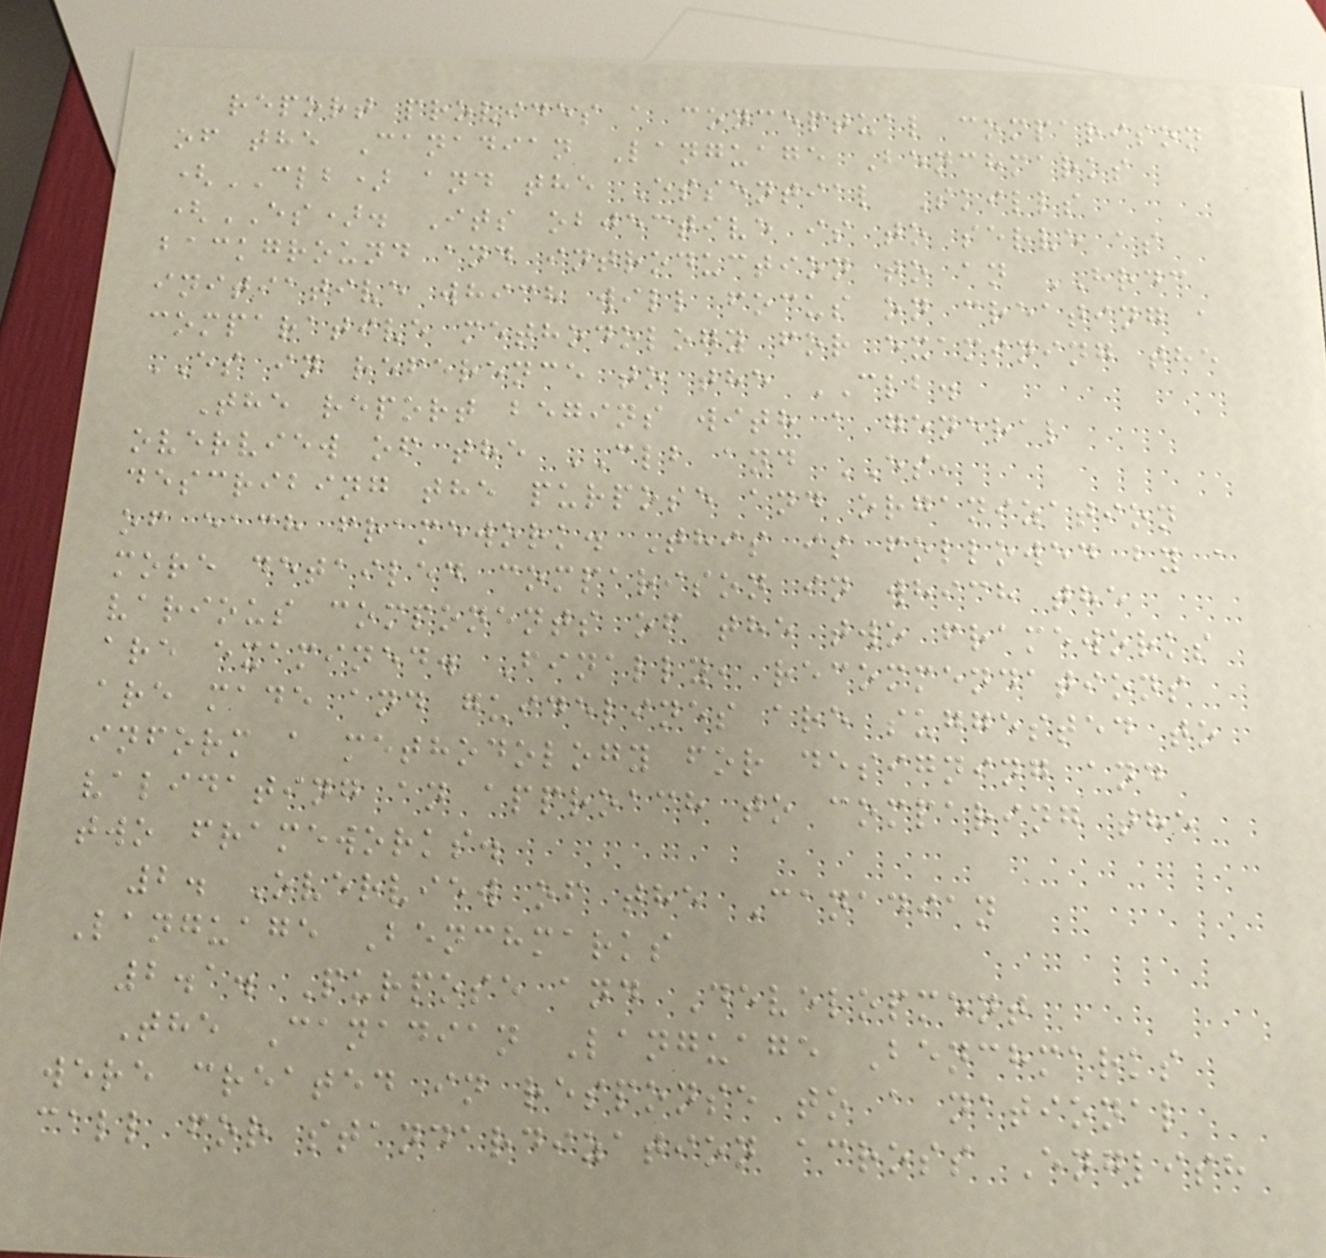report provides a conceptual comparison
of the Canadian Language Benchmarks
(CLB) and the Essential Skills
(ES). Its objective is to serve as
background and introduction to an HRDC
initiative which will focus on creating a
comparative methodology for examining the
ES in reference to the CLB.
The report begins with a general
overview of the CLB and ES,
describing the purpose and organization
of each framework. This is followed by a
more detailed comparison in which the
various components of the two frameworks
are examined. Finally, recommendations
are made and guidelines are suggested to
inform a methodology for designing and
validating an approach to comparing the
two frameworks.
2. Overview of the Canadian
Language Benchmarks
2.1. Purpose and Development
The Canadian Language Benchmarks
were created in response to a national
call for standardization across English
